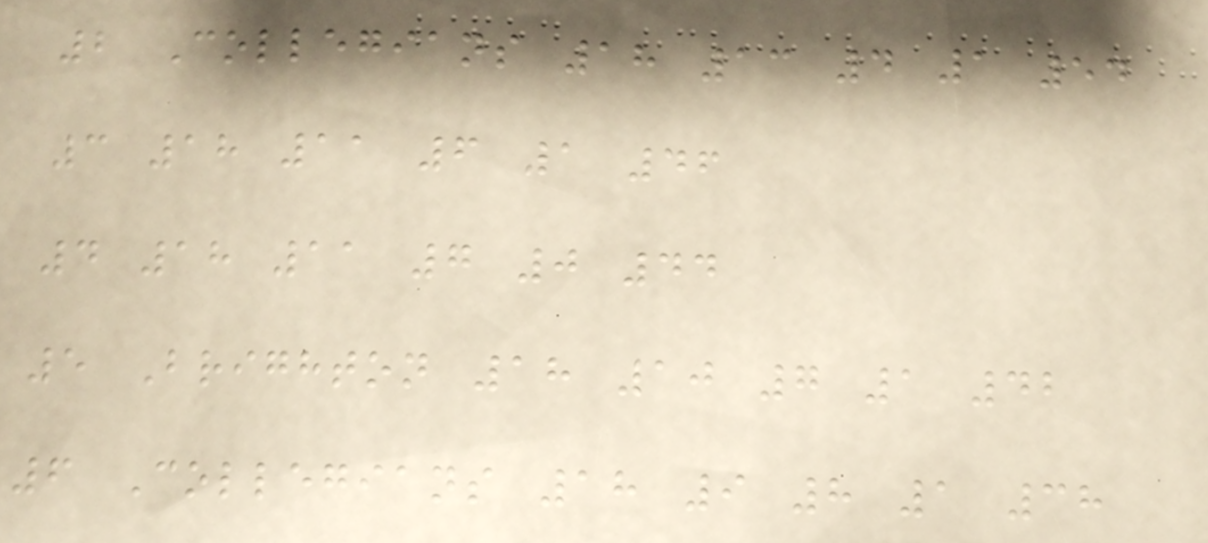2 Collegians 18 13 4 1 54
3 18 11 6 1 46
4 18 11 7 0 44
5 Brighton 18 10 7 1 42
6 Collegians 18 9 8 1 38
